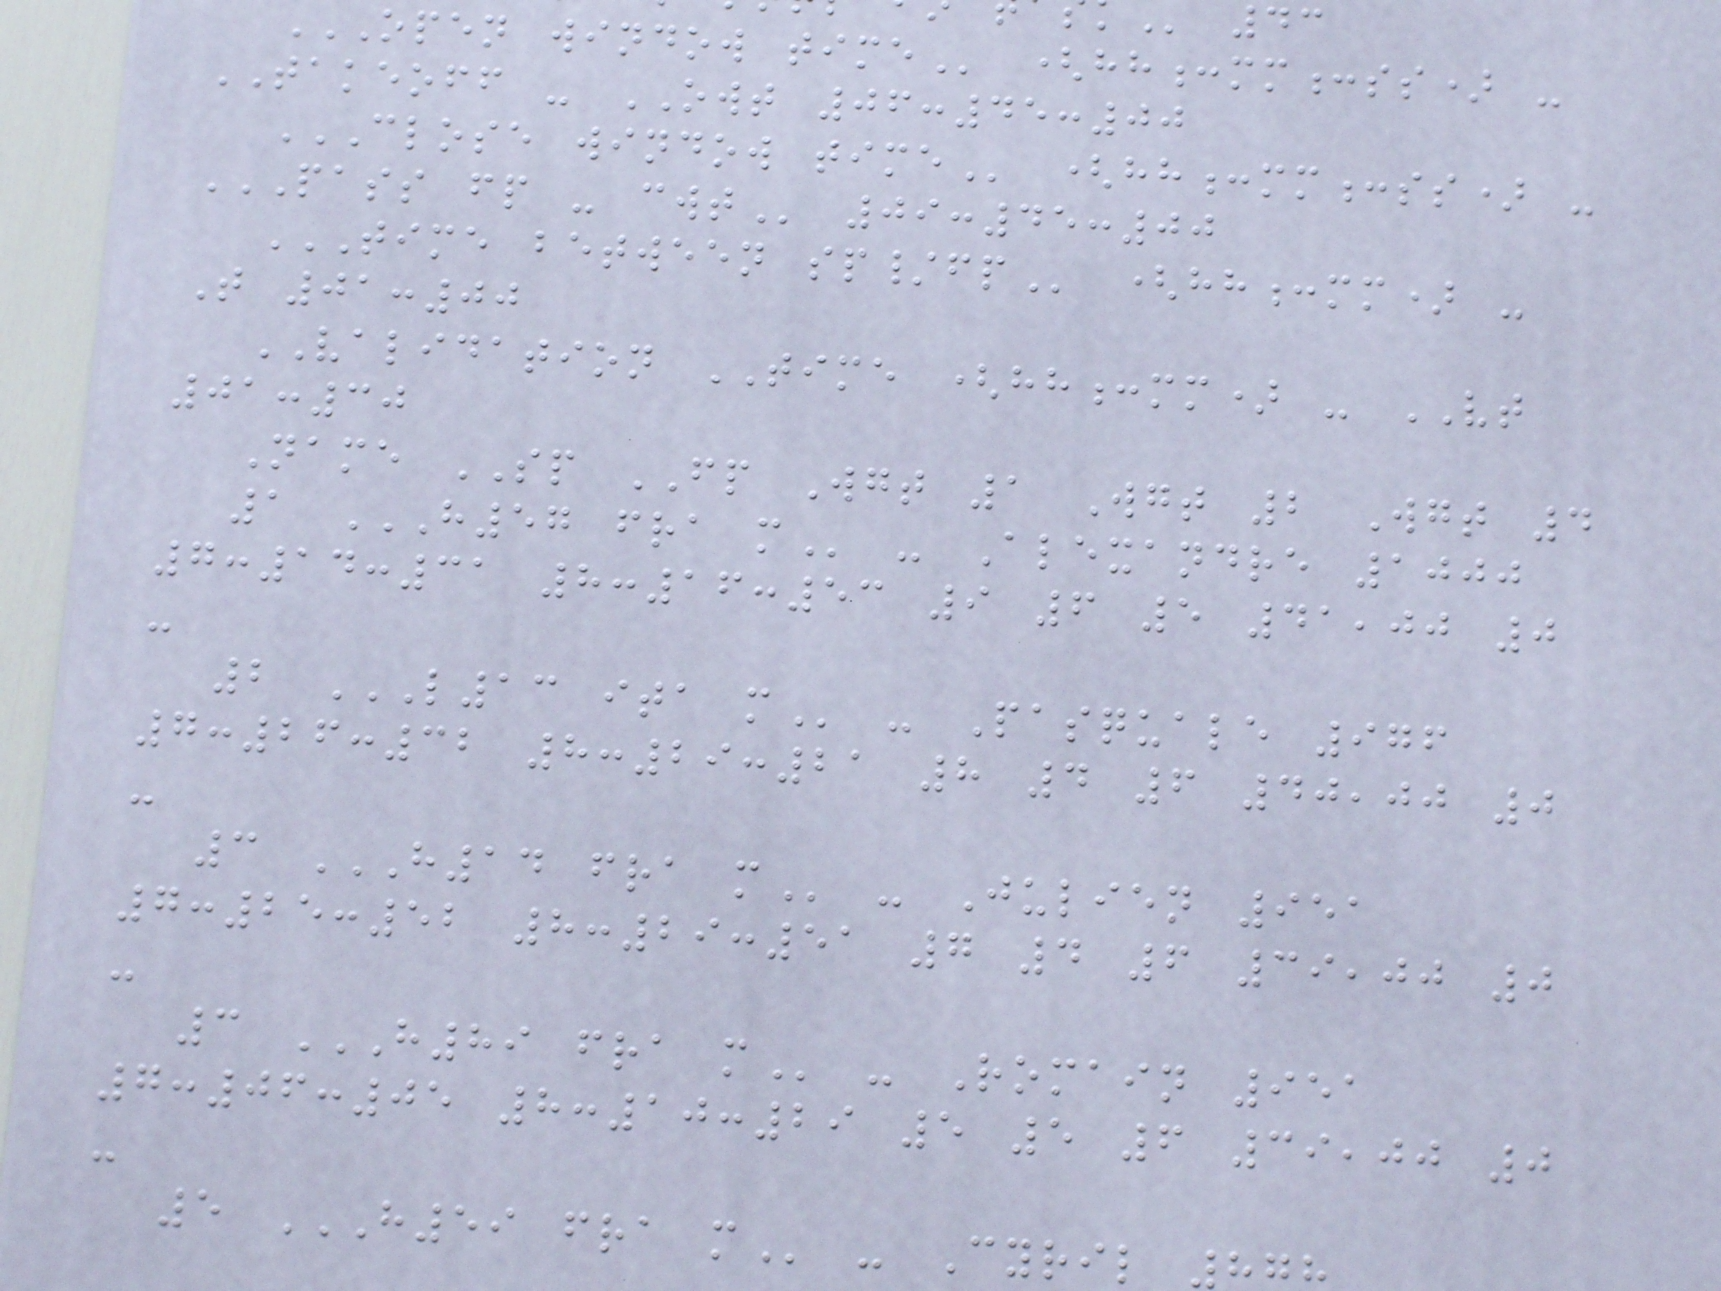OPEN WINDOW TIME (hh:mm:ss) -
TAKEOFF - OWT 06:45:00
CLOSE WINDOW TIME (hh:mm:ss) -
PASS FP - CWT 09:45:00
TIME BETWEEN SP/FP (hh:mm) -
T 01:00
VALIDATION TIME (hh:mm) - VT
01:30
Name SP FP Wgt 1 Wgt 2 Wgt 4
1 H57 FRA M - Alexandre 1000
7:14:31 8:16:53 9 6 5 41,00 0
-
2 L13 ITA M - Pasquale 976
7:26:32 8:29:21 8 4 6 40,00 0
-
3 H14 FRA M - Julien 951
7:25:52 8:29:51 7 4 6 39,00 0
-
3 H89 FRA M - Romain 951
7:06:05 8:10:29 5 5 6 39,00 0
-
5 H59 FRA M - Cyril
